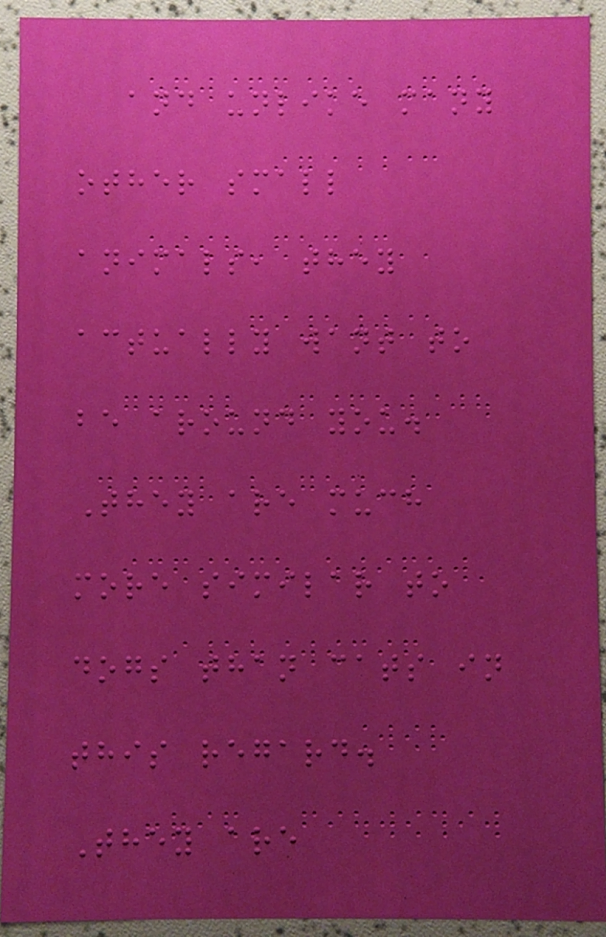and unlike many
other small
animals, they
actually want to
be around you.
They are much
more similar to
dogs than cats in
this regard.
They are
